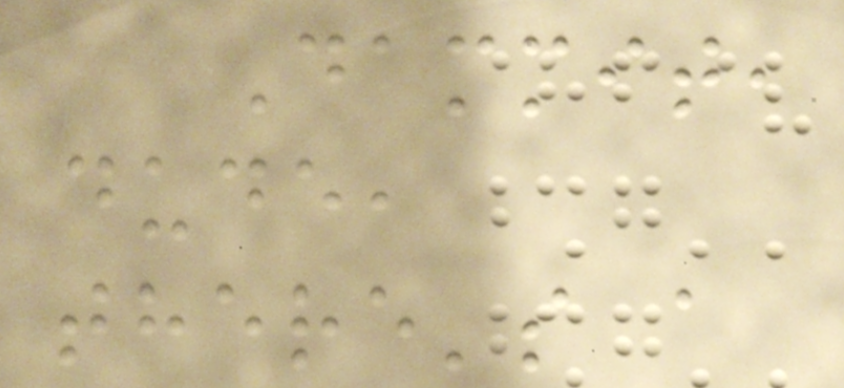Dammit,
dude,
there's a
